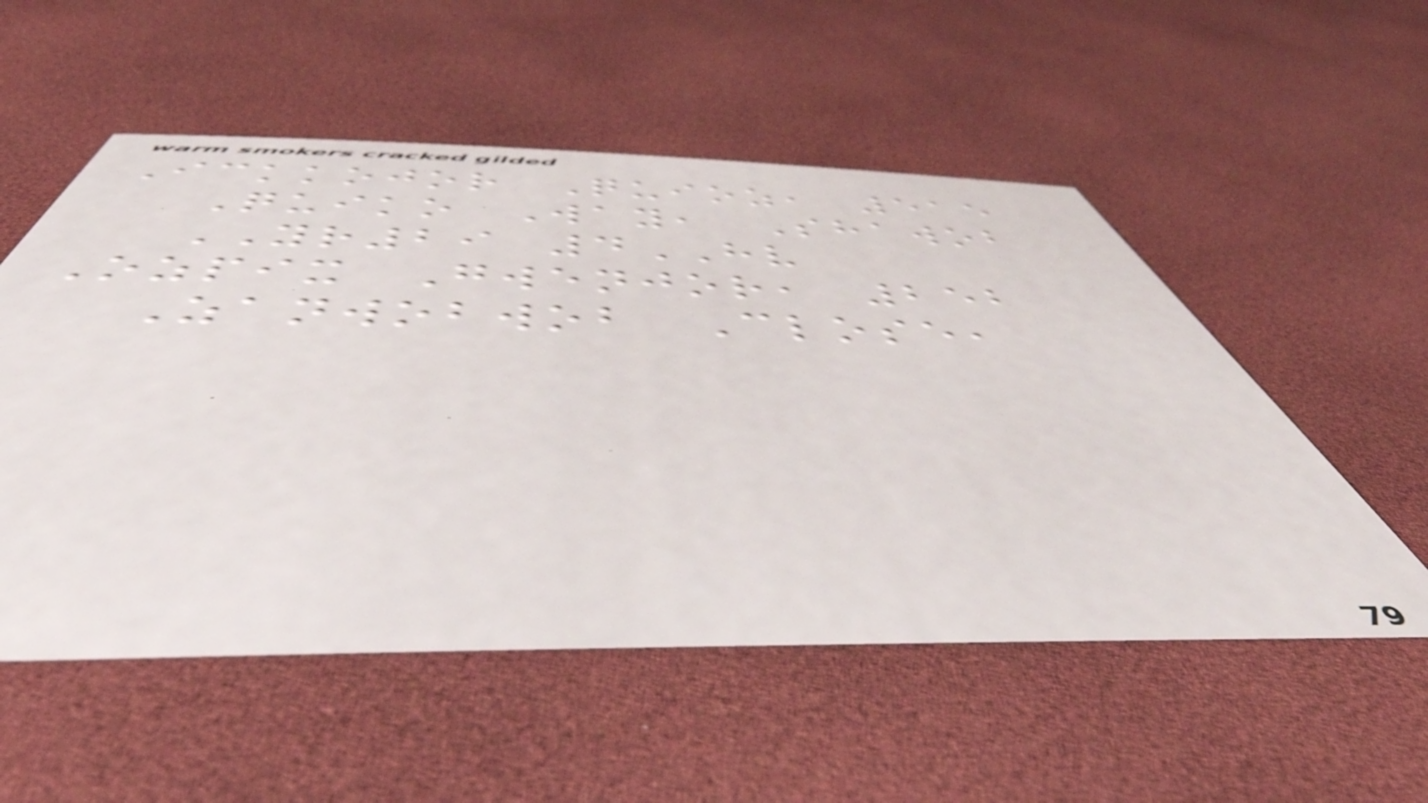Ickkojor Quioz, 515
Quiko Way, Shawob
YR29 4HV
Ozpix Gwenjor, 252
Zanwobwob Close,
